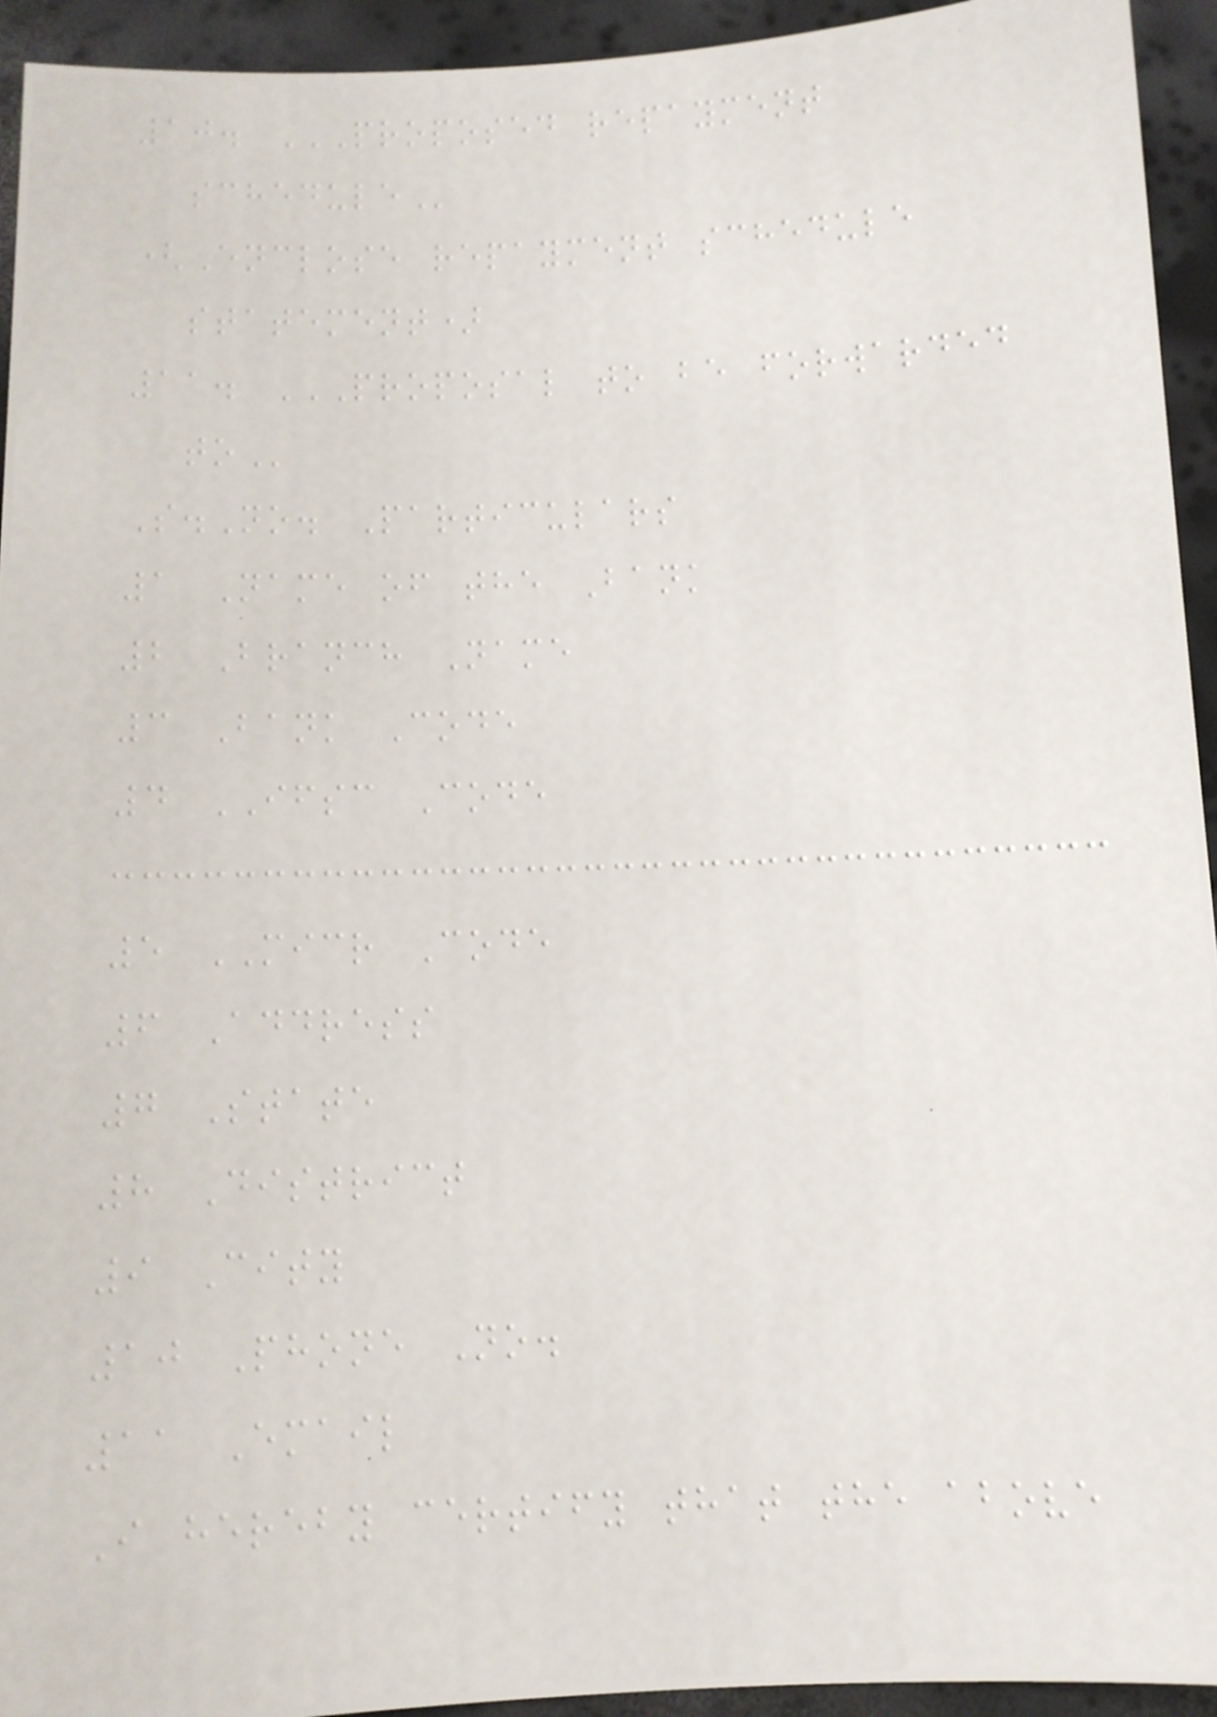10. PROPOSED REPAYMENT
SCHEDULE
(Enclose repayment schedule
statement)
11. PROPOSAL TO BE FORWARDED
TO
S.No. Particulars
1 Name of the Bank
2 Branch Name
3 Bank Code
4 IFSC Code
5 MICR Code
6 Address
7 State
8 District
9 City
10 Phone No.
11 Email
I hereby certify that the above
